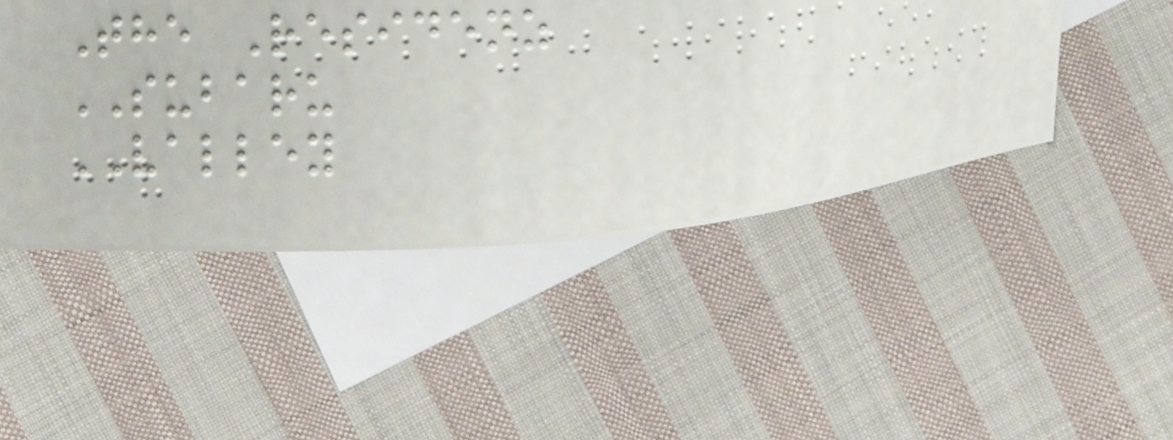The Residenz
SUBARU
VALLEY
